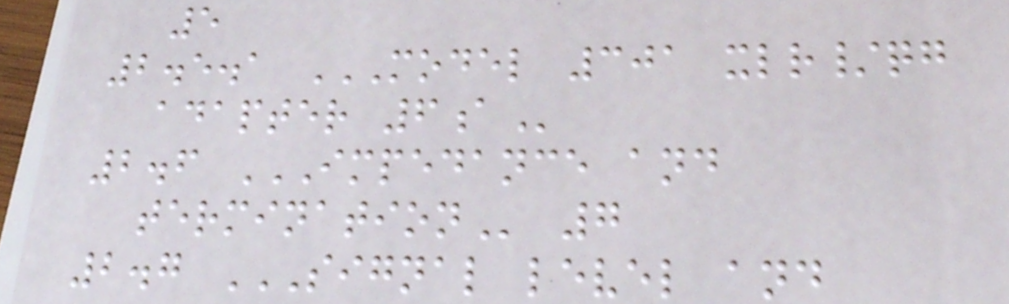5
2.5.1 MODEL 301 XLR/QG
ADAPTER 6A
2.6 IMPEDANCE AND
TERMINATION 7
2.7 SIGNAL LEVEL AND
